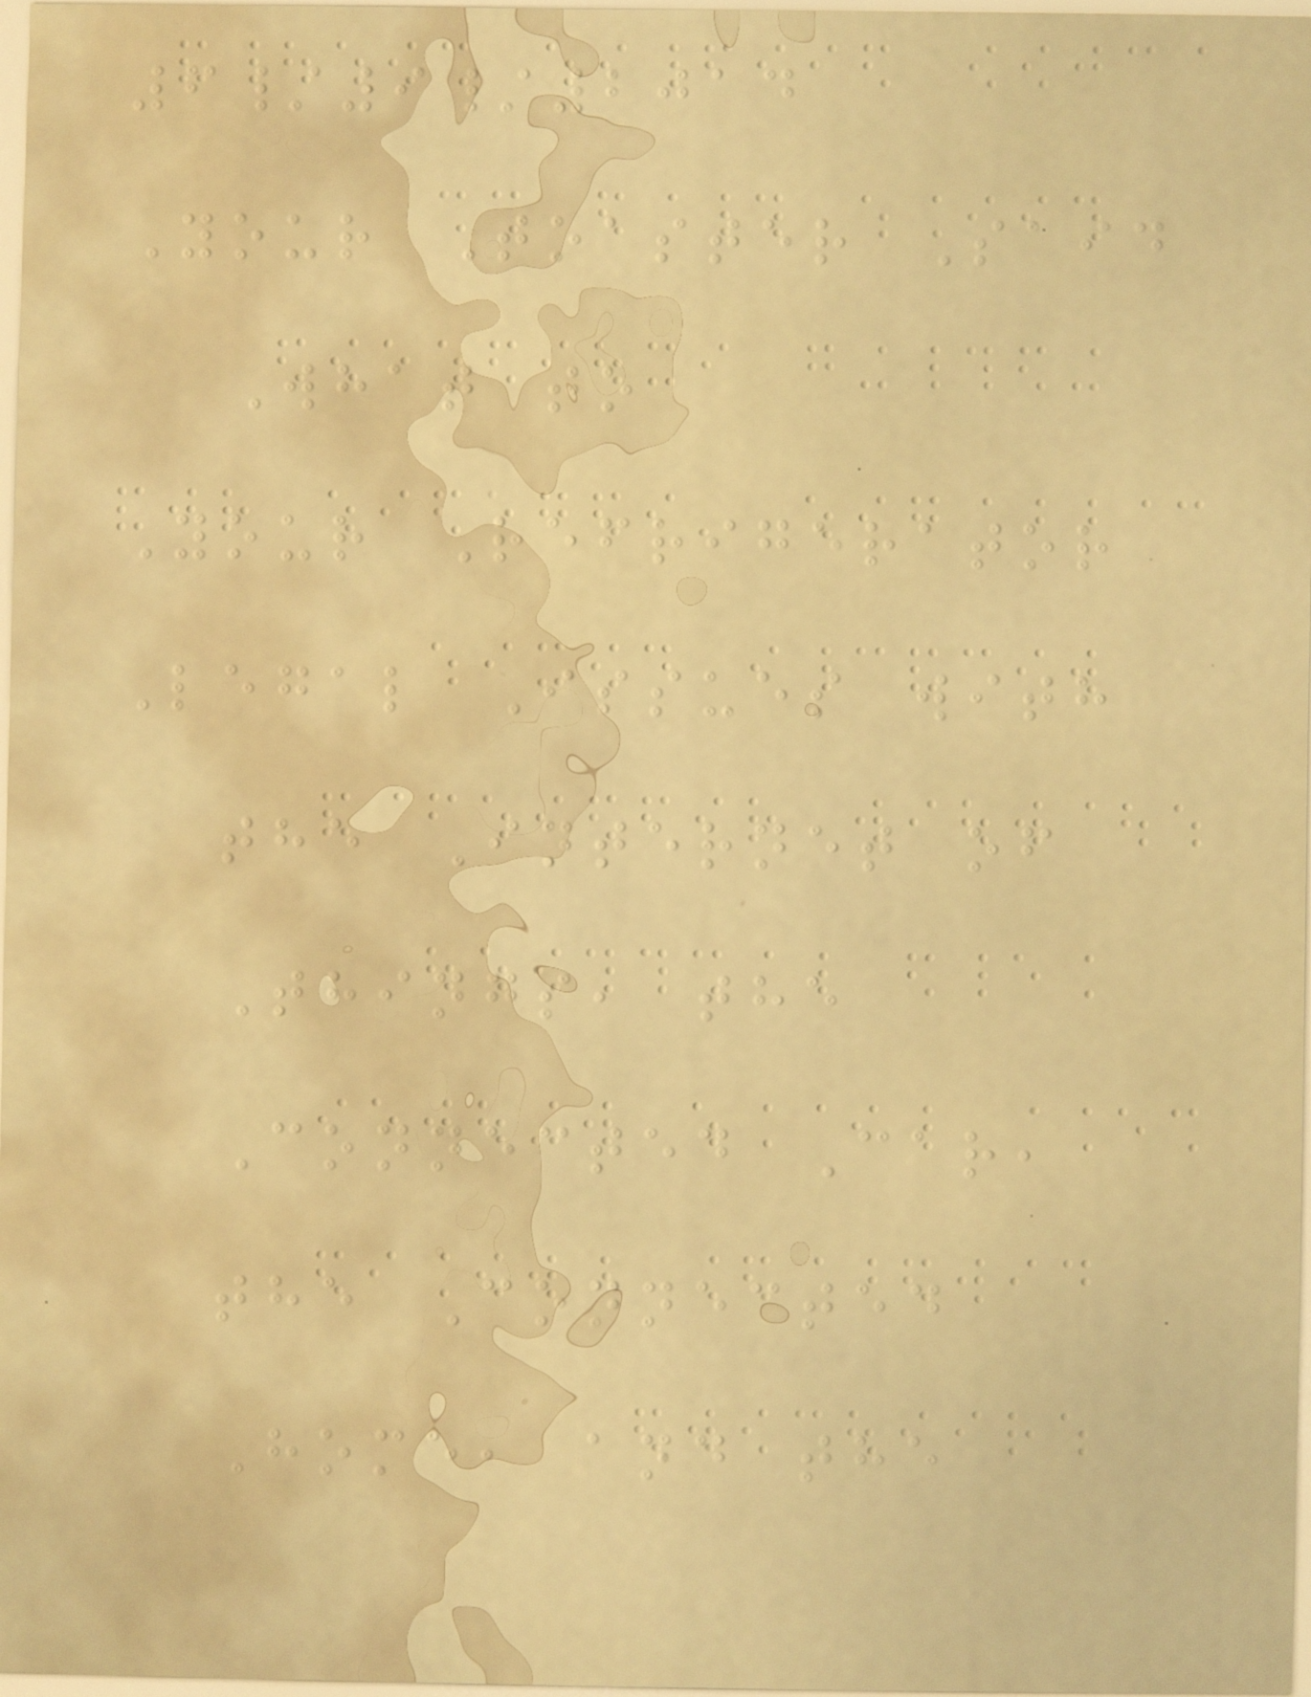6/9/2014
Your Toaster Said
What to
Your Refrigerator
Legal Issues with
the Internet of
Things, the
Connected Car,
the Connected
Home, and the
